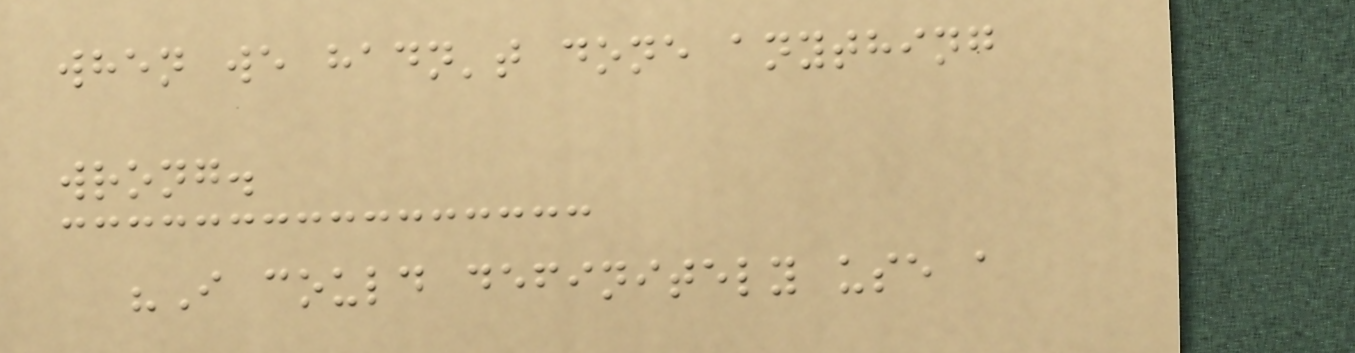when we hadn't done anything
wrong.
"I could definitely use a
